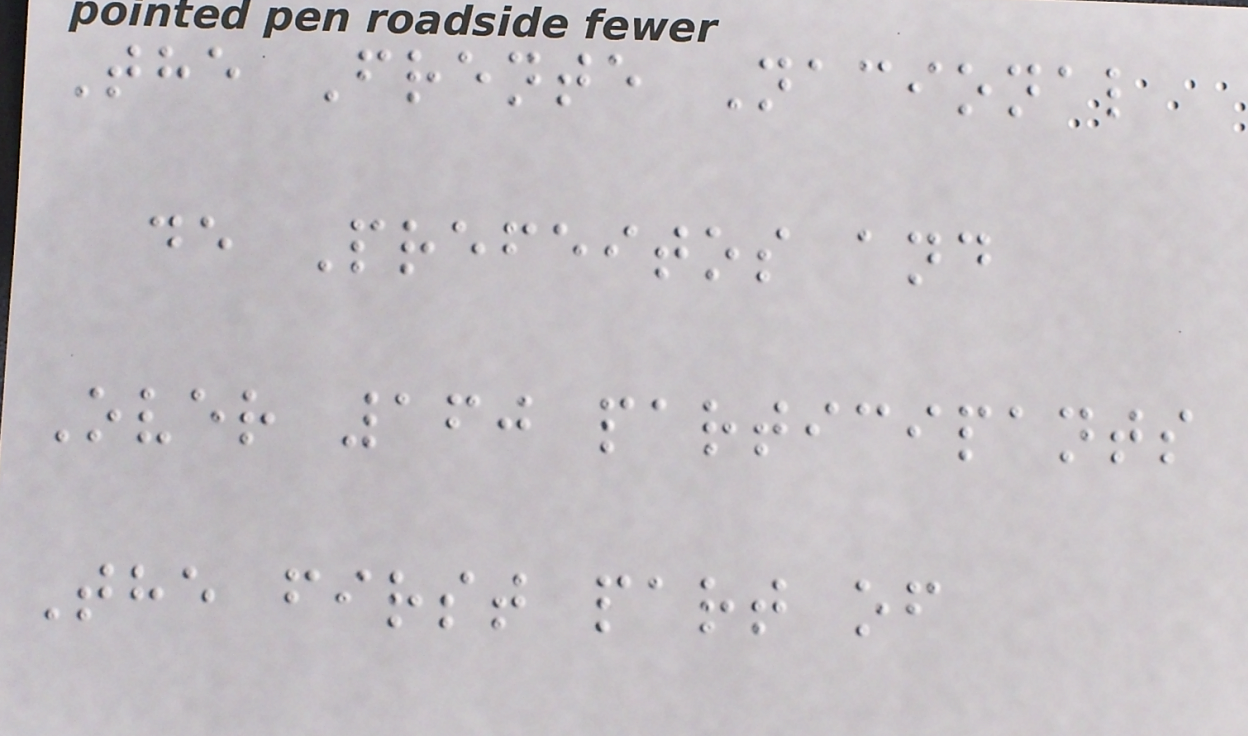The Frente Nacional
de Prefeitos and
Over 160 participants
The first part of
